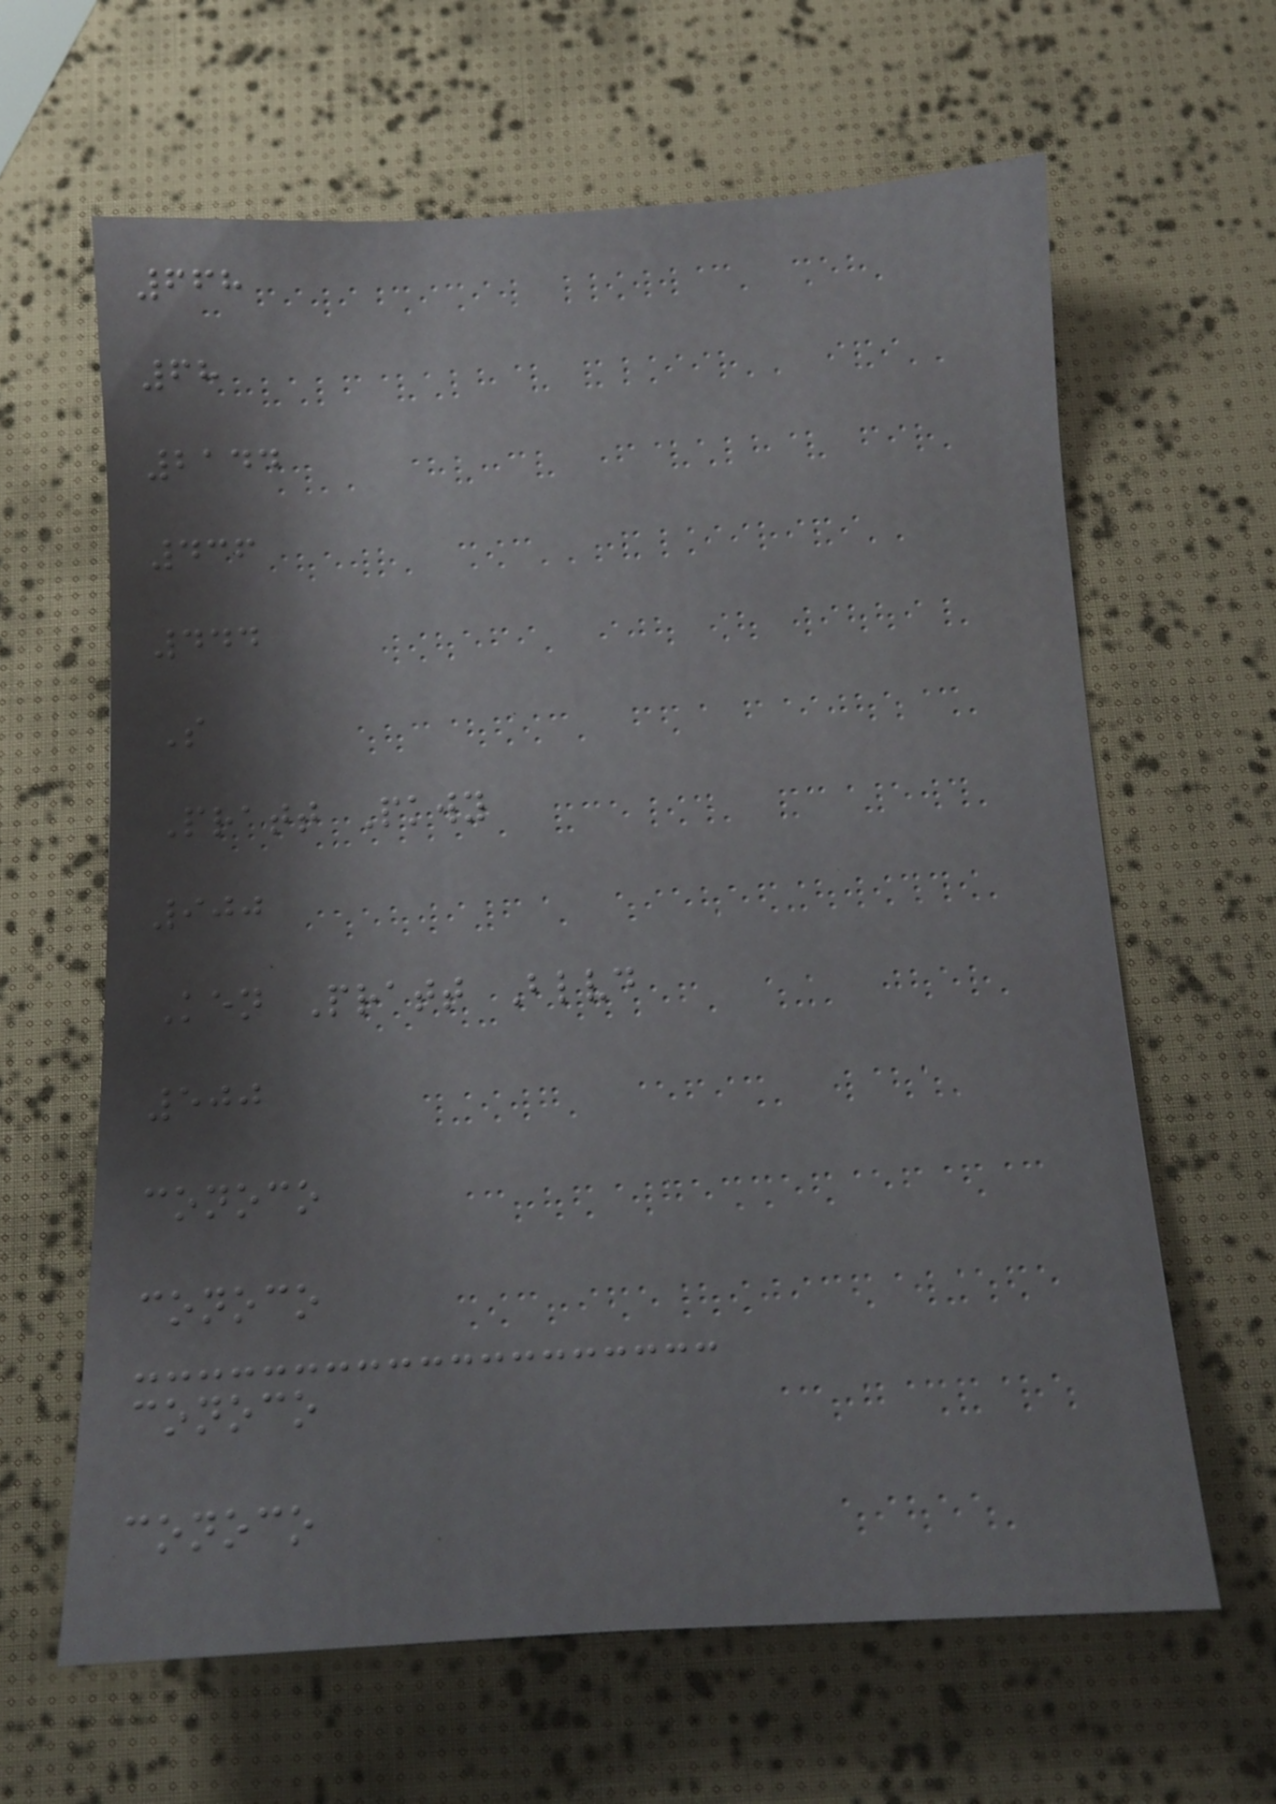668
68
2144
436
444
S
Pratt Pkwy
900
Ken Pratt Blvd
500
conoco
conoco
conoco
conoco
